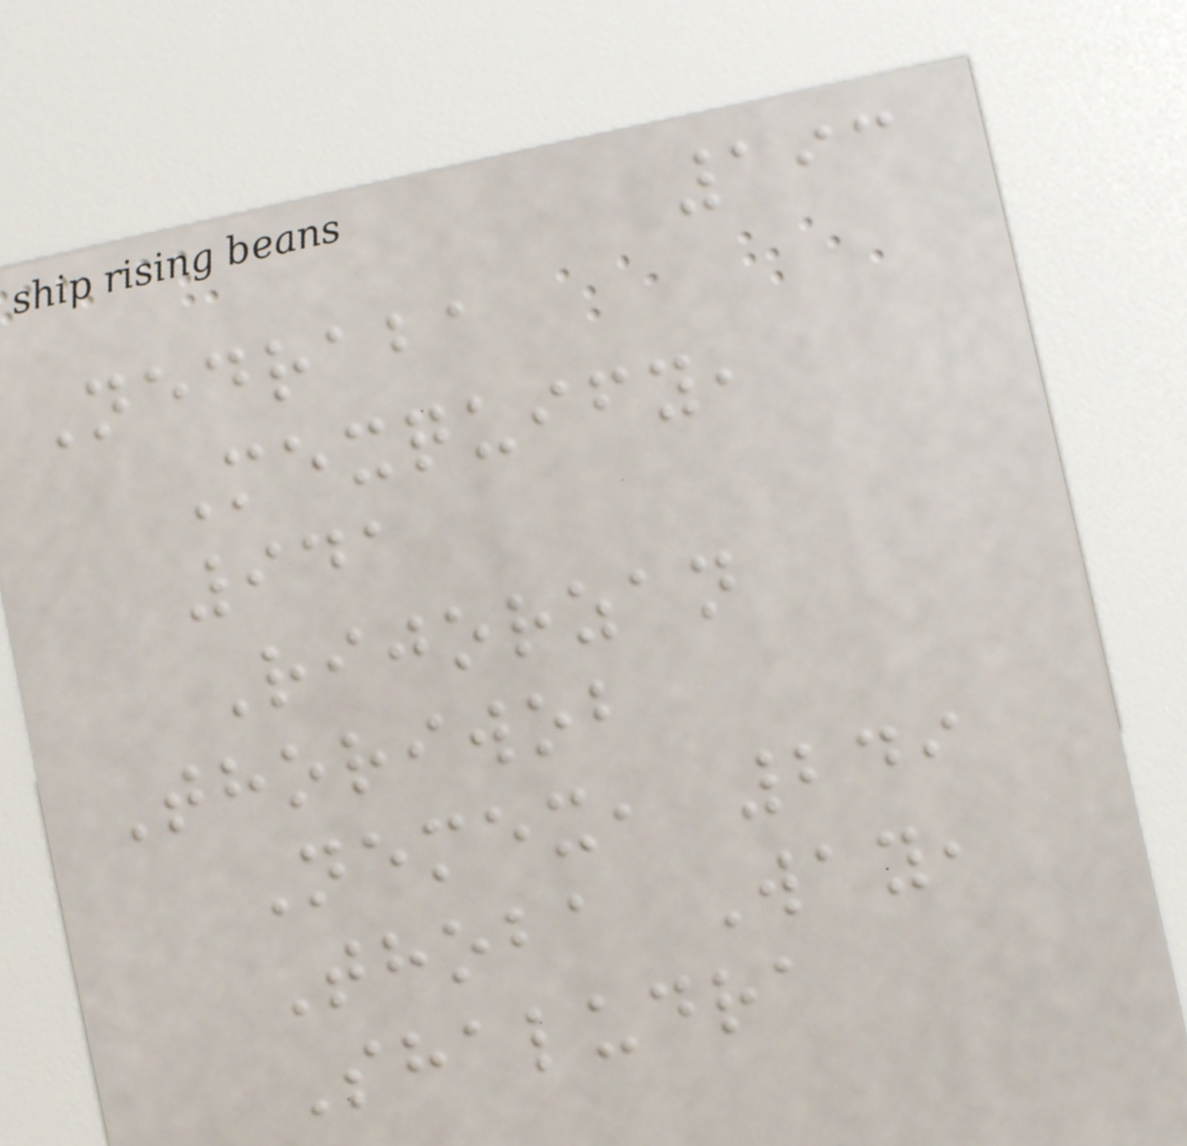193
Nedraba
Mexquify,
941
Rijorzan
Thoriwob
Nemex, 249
Thoba Way,
Shaludra
